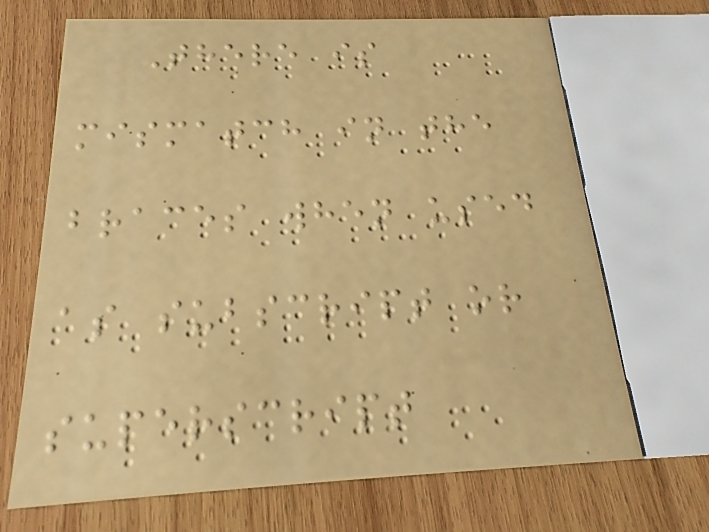There is
mismatch in the
braces when used
as subscript or
superscript
